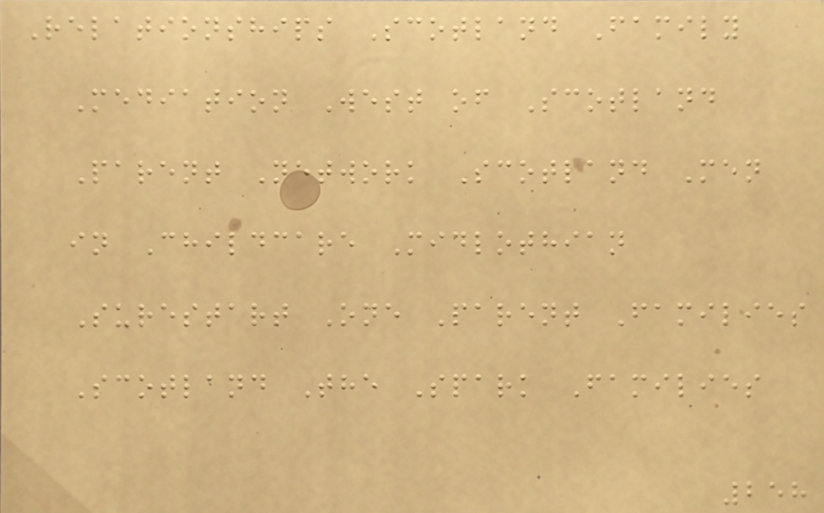Relationships Scotland Family
Mediation West of Scotland
Parent Network Scotland Men
in Childcare Midlothian
Surestart One Parent Families
Scotland The Spark Families
258
